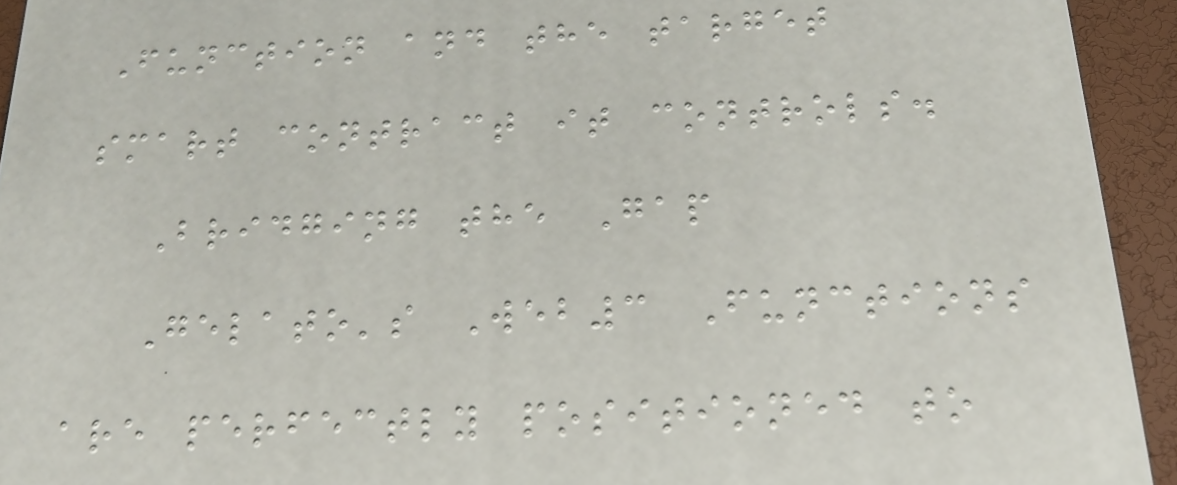Function and the target
smart contract it controls.
Bridging the Gap
Gelato's Web3 Functions
are perfectly positioned to
